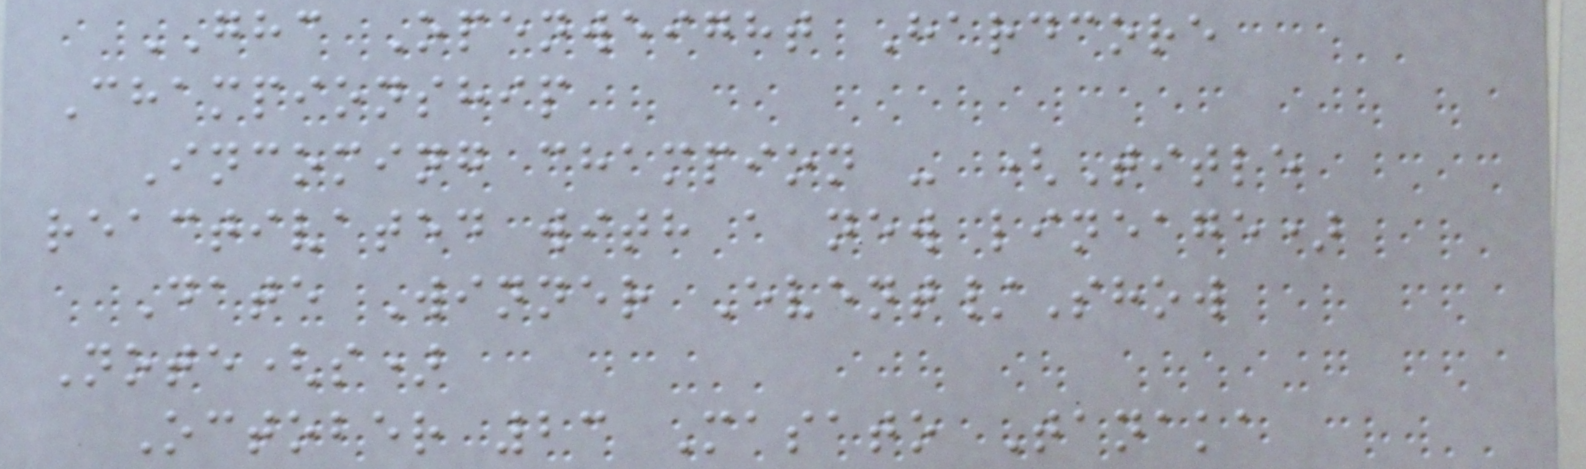GHC Openweight Hardcore
Championship
Incoming champion - (Title
reactivated with a new lineage)
Date Winner Event/Show
Note(s)
October 23 Masato Tanaka
